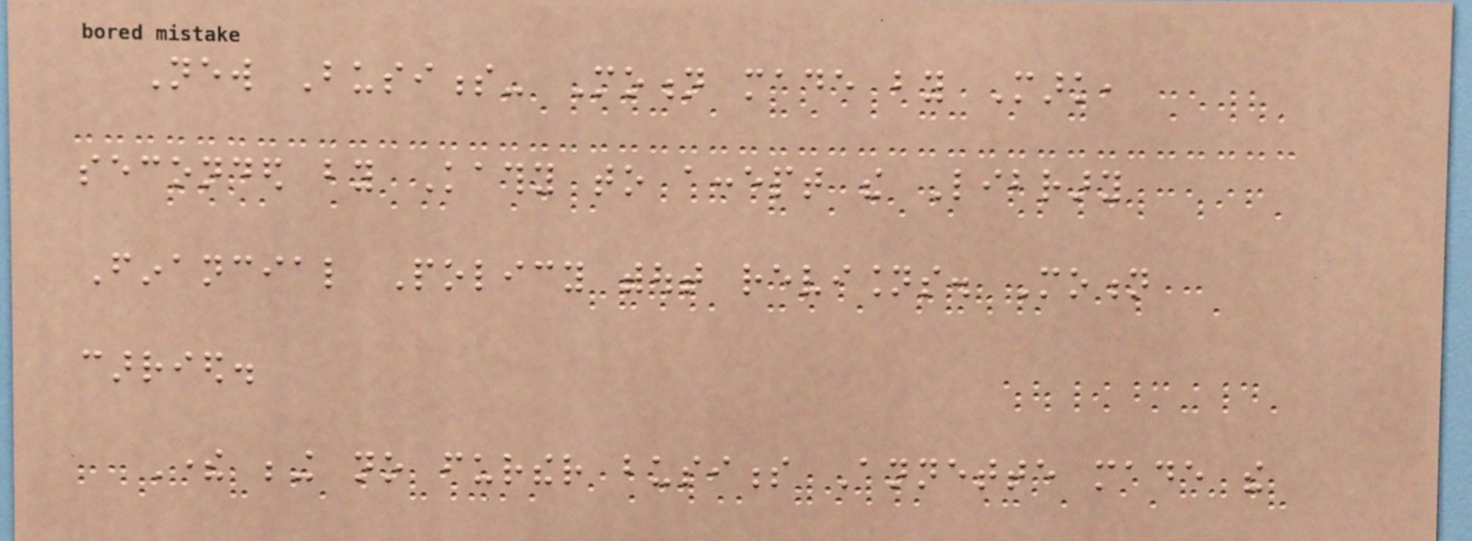New Business- Motion made by Mark,
seconded by Kathy to accept the Library
Financial Policy without revisions. Motion
carried.
There being no further business Annette made the
